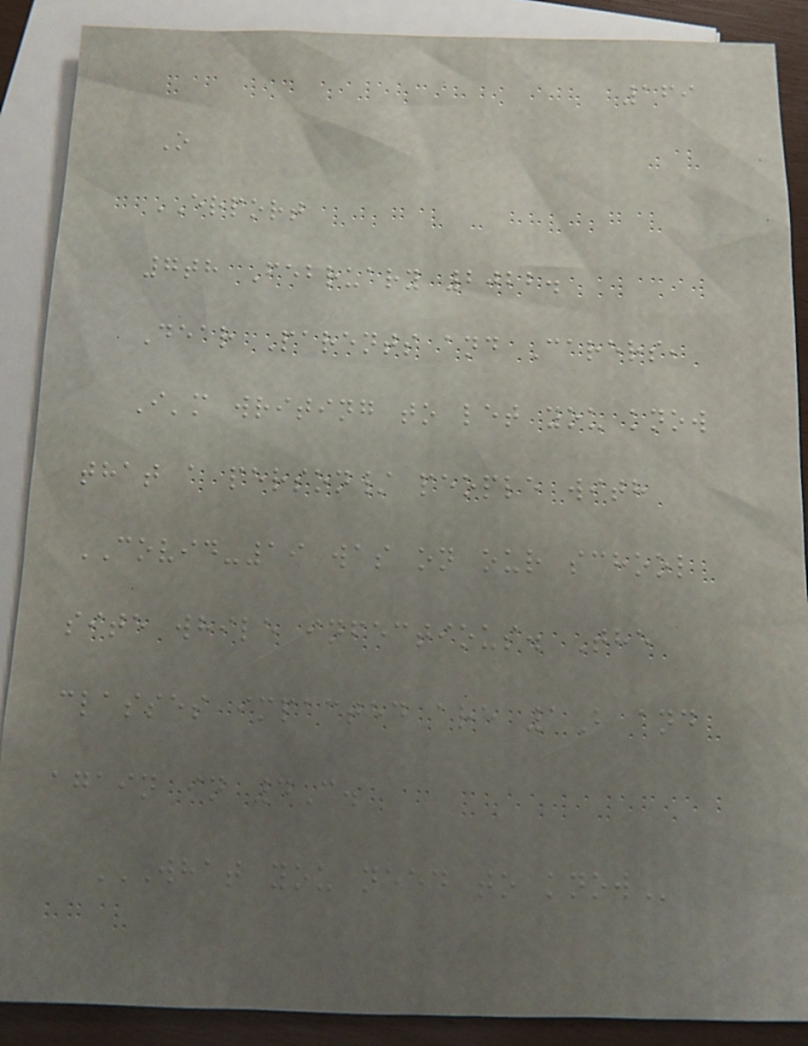169
O
ERPORT
7th February 2022.
Dear Parents and Carers,
I'm writing to let you know
that a person/ people with
COVID-19 was on our school
site while infectious. The
classes impacted are 1B and
again in 4C.
WHAT YOU NEED TO KNOW
